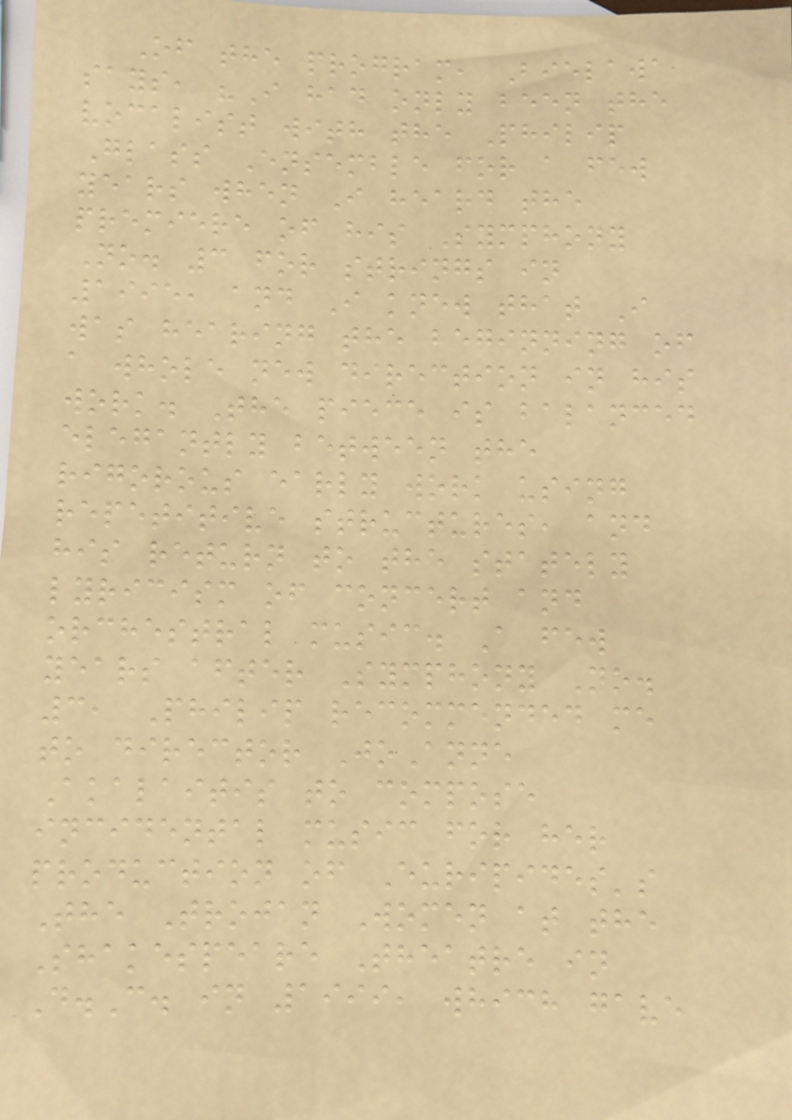Of the program, Bielawa
says, "I had only been the
vocalist with the Philip
Glass Ensemble for a few
years when I heard the
premiere of his Symphony
No. 3 for strings in
1995, and I knew that I
was hearing the beginning of
a whole new direction in his
work. The piece is balanced
elegantly between the
rigorous early work using
repetitive structures, and
his return to the stately
lyricism of concert and
orchestral music. A few
years after Symphony No.
3, Philip recommended me
to director JoAnne
Akalaitis to compose
incidental music for her
production of Euripides's
The Trojan Women at the
Shakespeare Theatre in
D.C. in 1999, which gave
